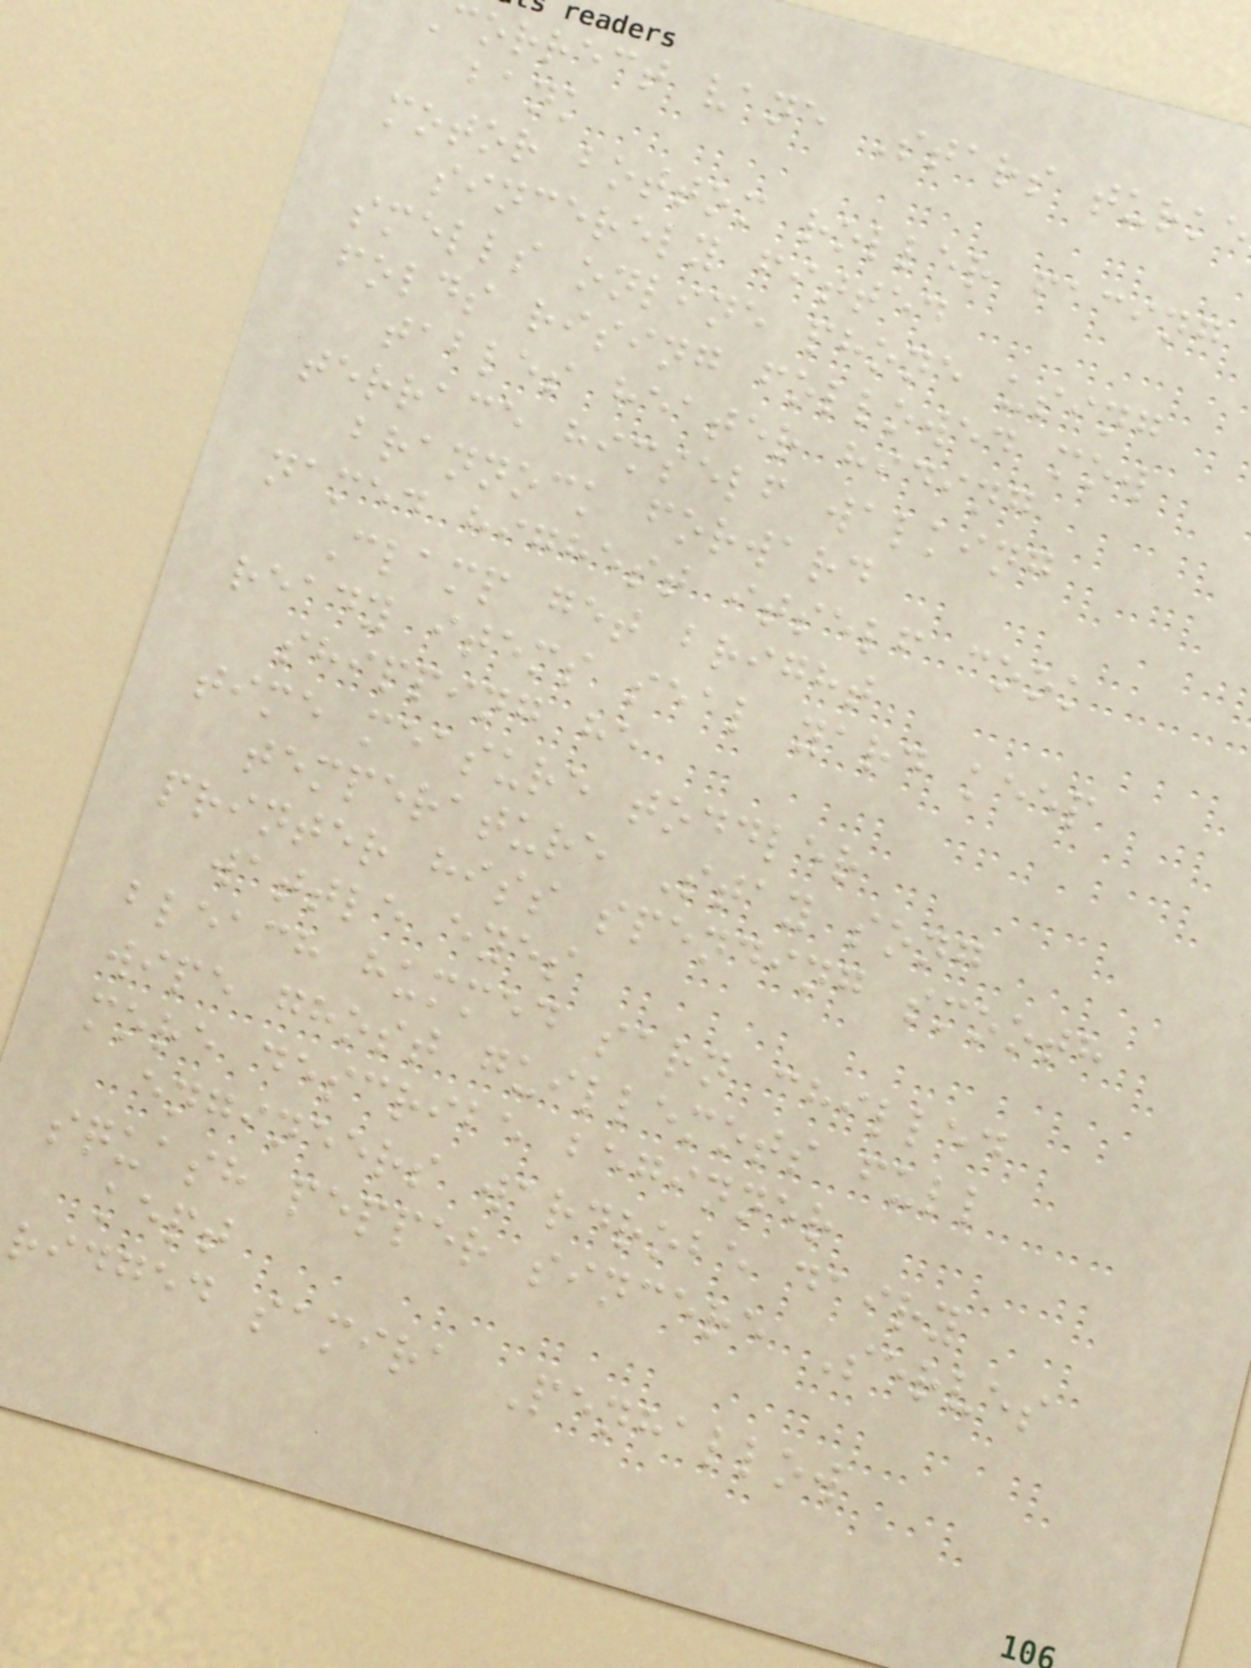correct vane Stars turk
bank
motor bottom roller facing
sincerely fitted
smells online phone using
folds rising followed mow
tables heater hiding
terrace himself walking
brannock forward
named highest itself cook
Clamp get bright
ready items seal yard keep
shipping he
time measure toddler
temperature Stay song
printer hiss spending smooth
wattle eyes
bleach hummed sarn chilled
wipe ghost guillemots full
more describe beginner
engineers wardrobe dairy
squash pepper sincere Serves
kept
ridged samira Penhallow
